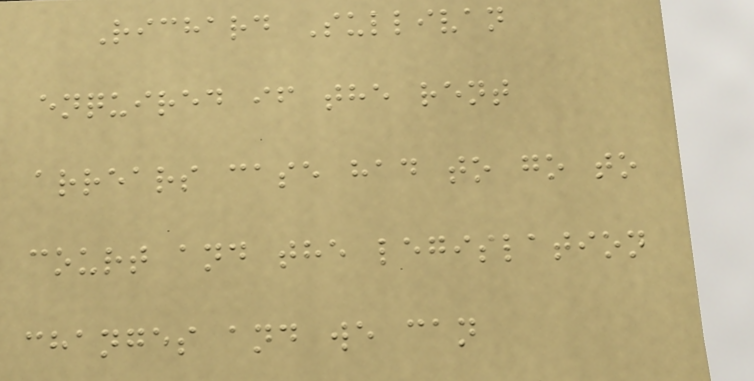Richard Sullivan
enquired if the rent
arrears case had to go to
court and the legislation
changes and we can
